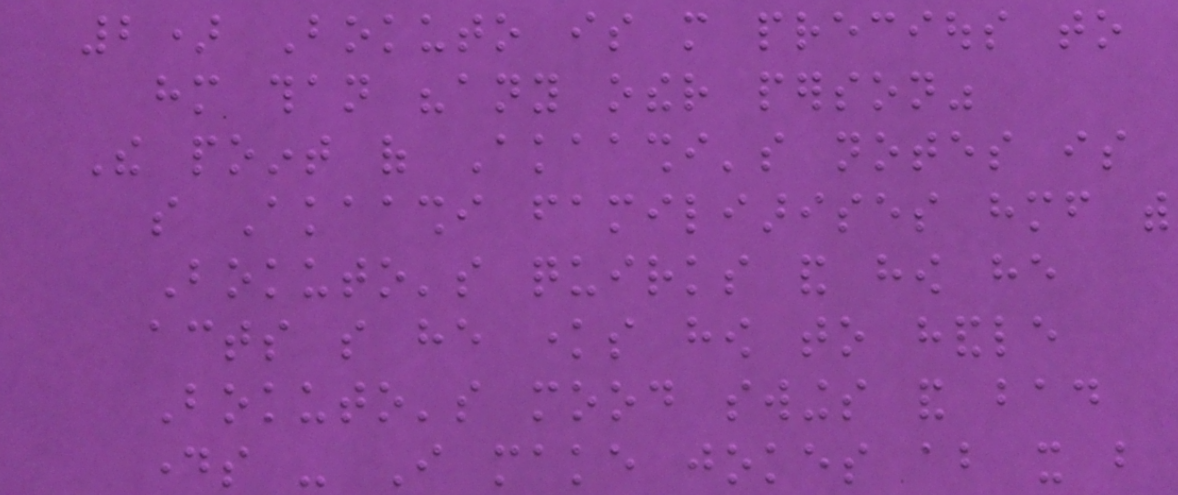2) Bokuto is more precious to
him than "any other person"
The point of Akaashi's notes is
so Akaashi familiarises himself with
Bokuto's quirks and how he
acts so he knows how to handle
Bokuto's mood swings and bad
days - I make jokes about it but
